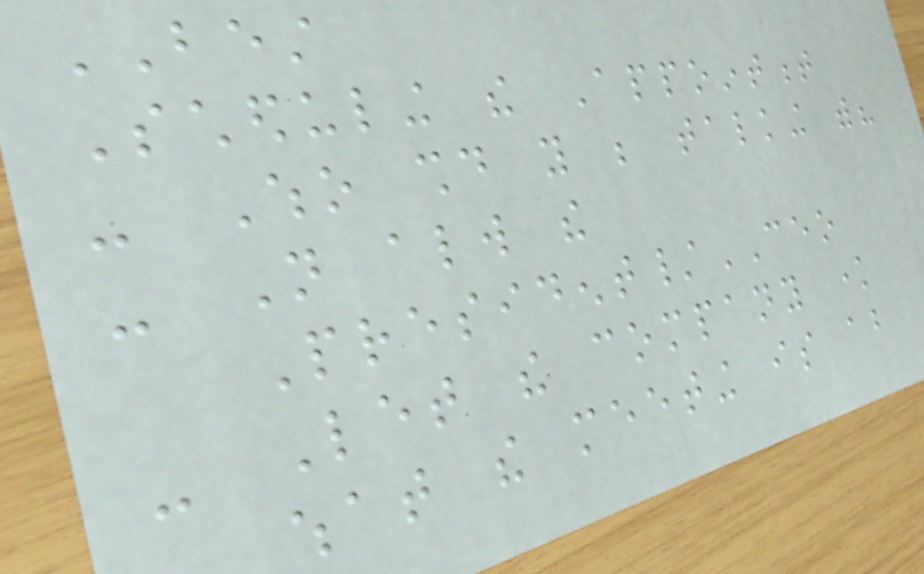BEST
Scheduling the Appointment
- Who should you be talking with?
- Not always the
President/CEO
- Let the company know
what the meeting is about
